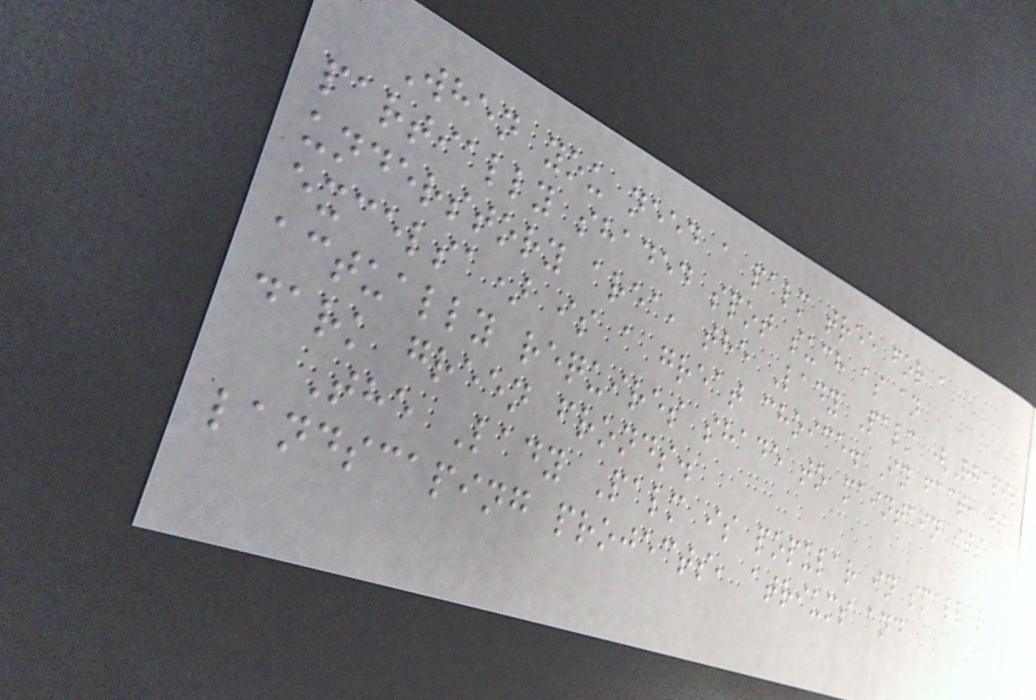When you need a palm tree for a
partially shaded spot such as an
understory area, the Lady Palm (Rhapis
excelsa) is a great choice. In fact, it
actually requires shade to maintain its
dark green fronds.
The Lady Palm is popular in smaller
landscaping projects, atriums and
